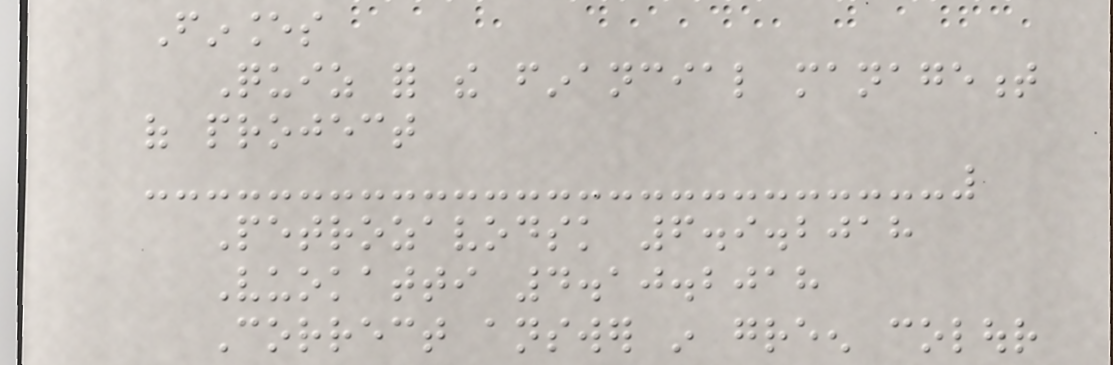Finances
Quiz for the financial management
of project
Petrozavodsk 6.9.2018
Vuokatti 4.10.2018
Correct answer in green colour
